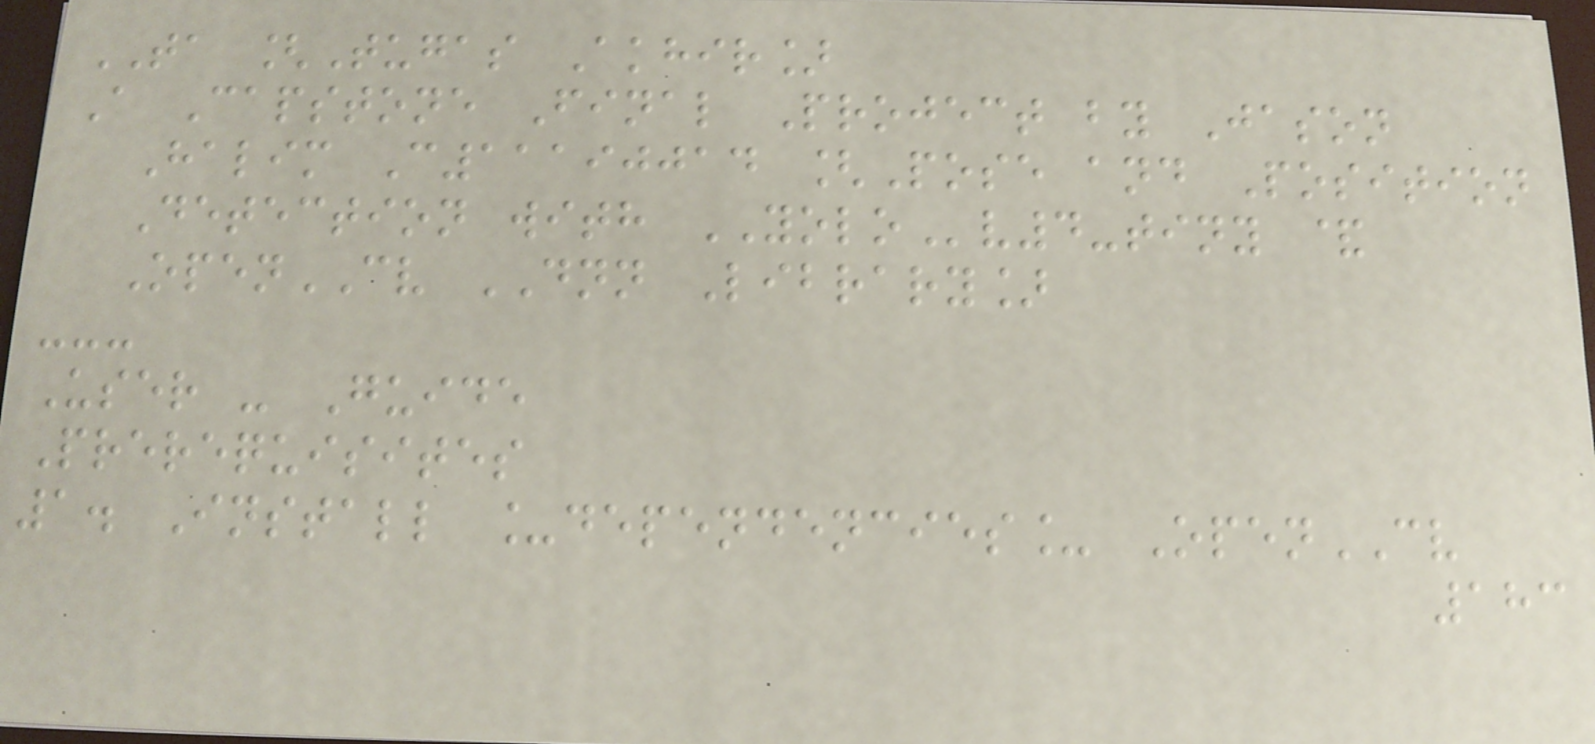TA [Tugas Akhir]
A Capstone Final Project by Jason
Halim C11190014 [Pose and Position
Detection with YOLOv4-tiny &
OpenCV DNN Library]
---
User - Guide
Prerequisites
1. Install _dependencies_ OpenCV
183
